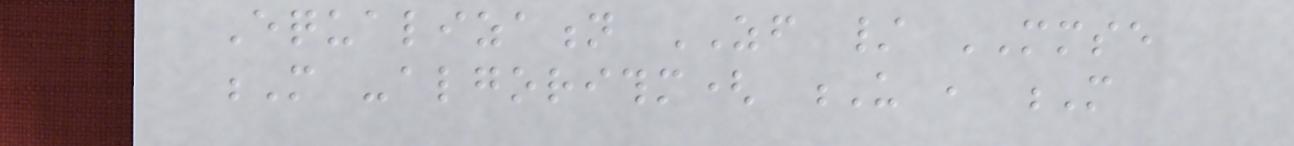Equalization ZF / MMSE
M -algorithm( U , M
